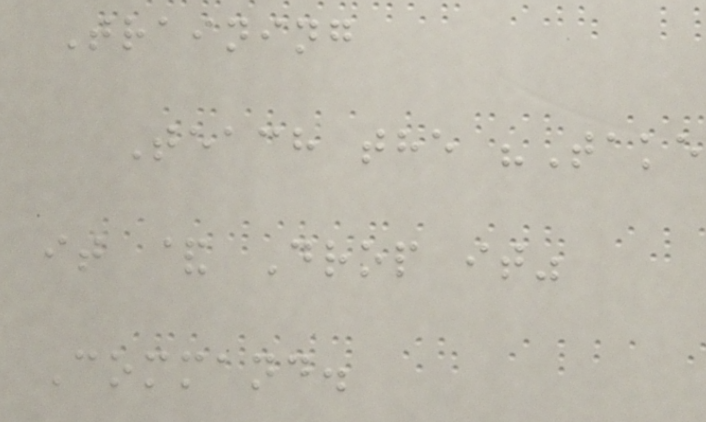Training
Teach the "Take
it & Drop it"
Command.
